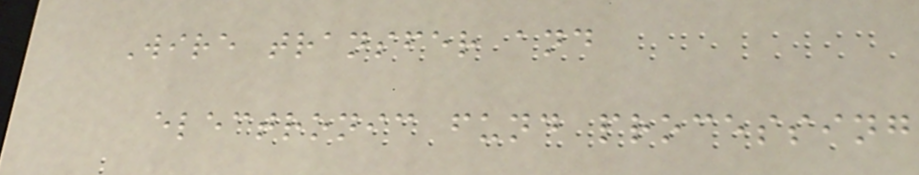Wire transfer and
electronic fund processing
